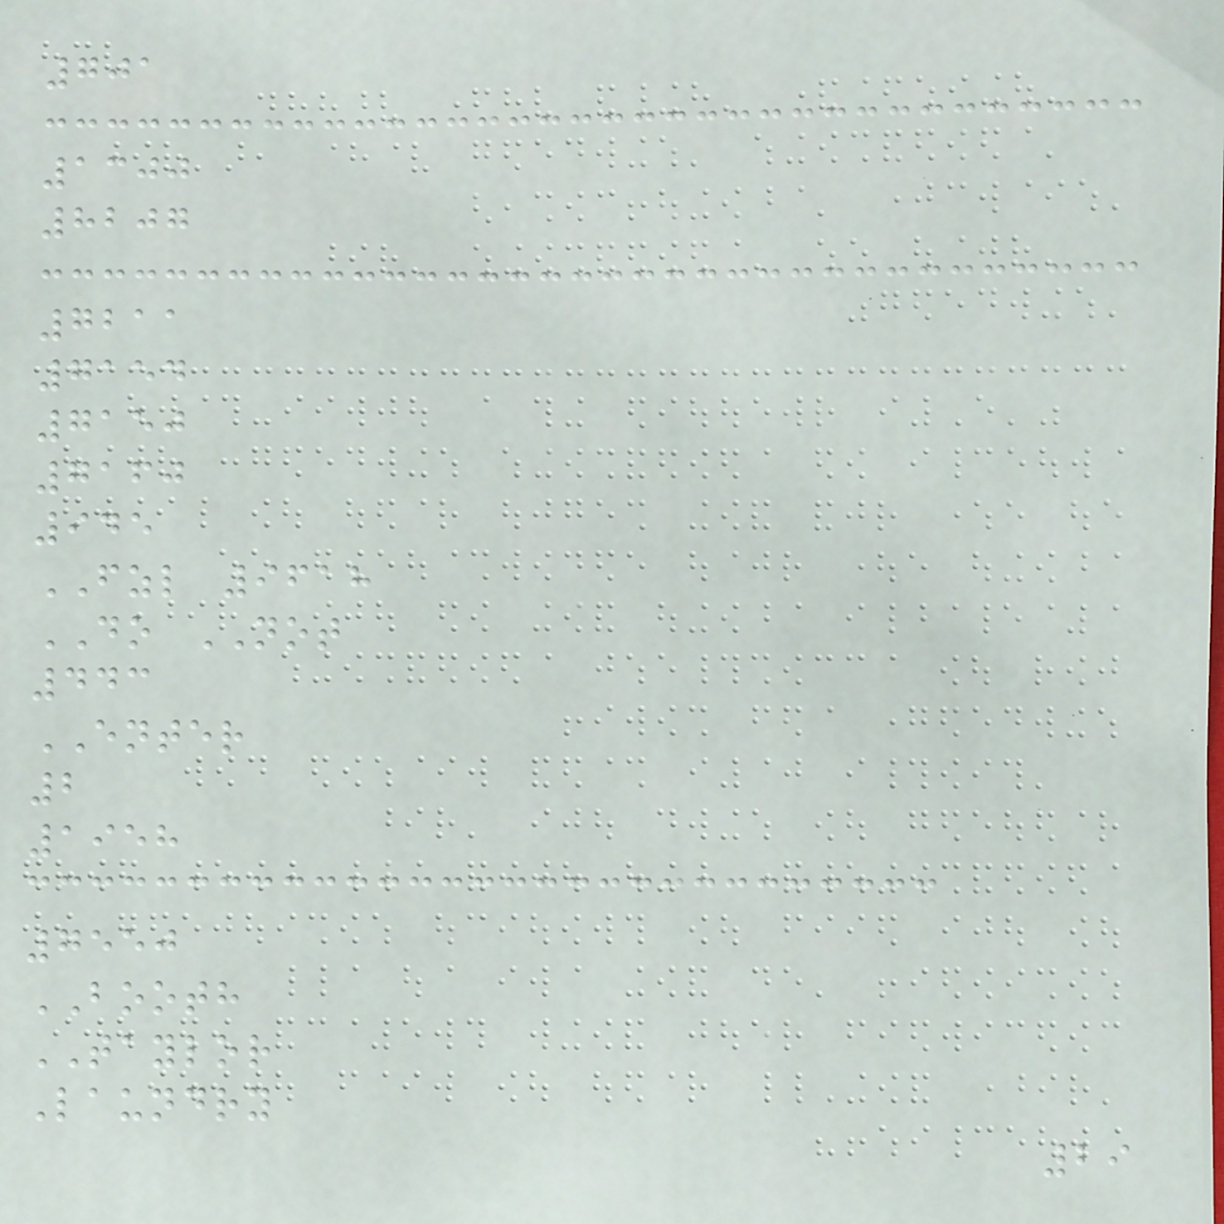701
1300
8207
7211
7154
7150
7160
945
FZL 9618
DO NOT
443
ENTER
2
1958
7550
BOOTH
TAYLOR
Laundry
29
